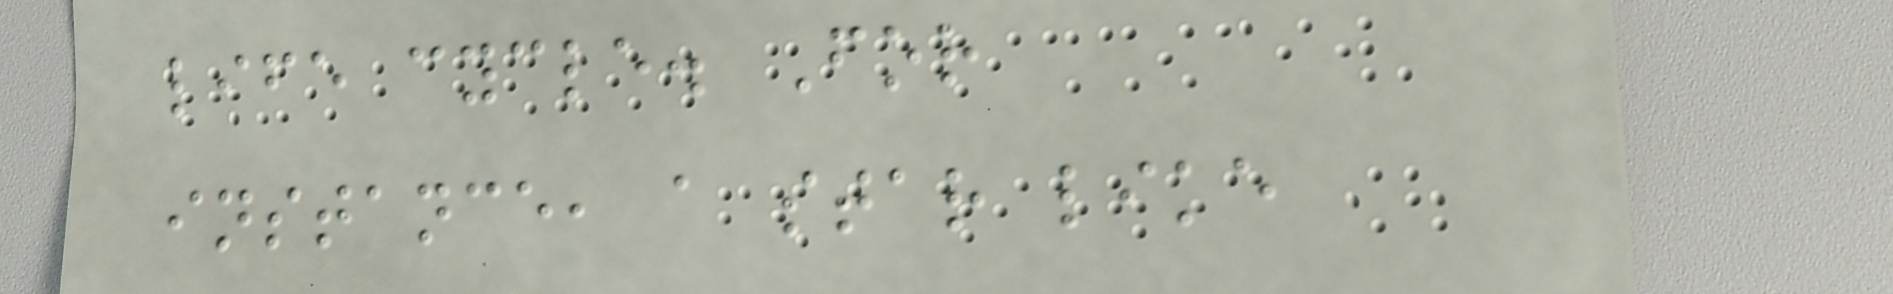life cycle. For
instance, a star like
